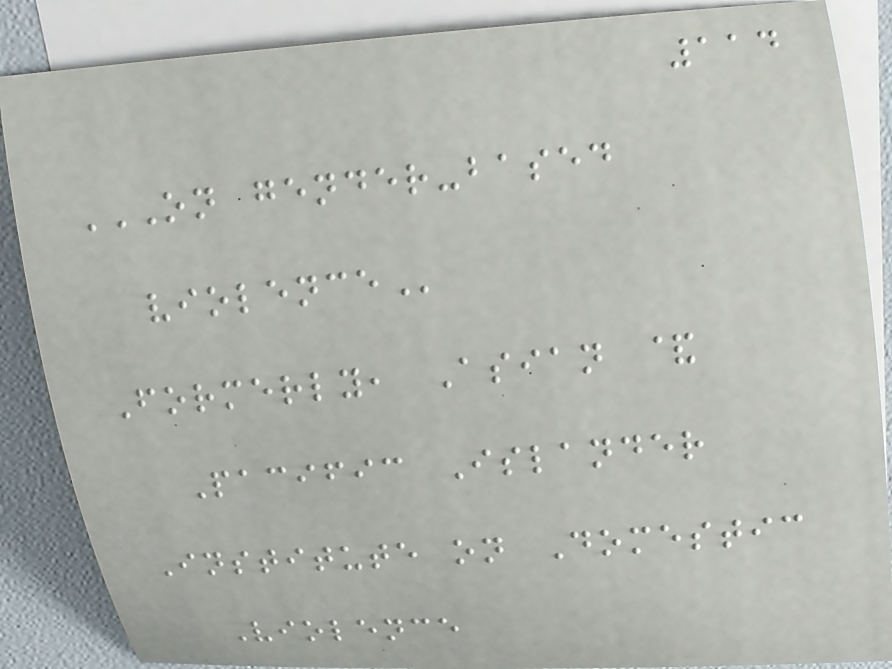114
ON GENDER-BASED
VIOLENCE
Formerly, Asian &
Pacific Islander
Institute on Domestic
Violence
